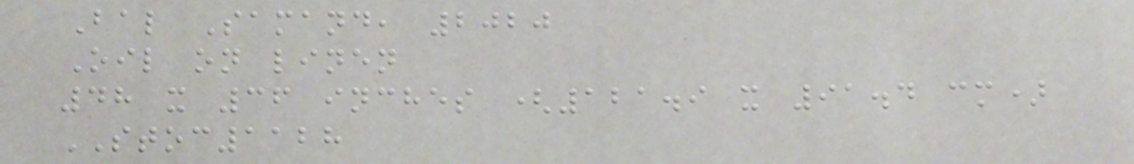Bal Samand, 2020
Oil on linen
48 x 36 inches (121.9 x 91.4 cm)
STOC1128
